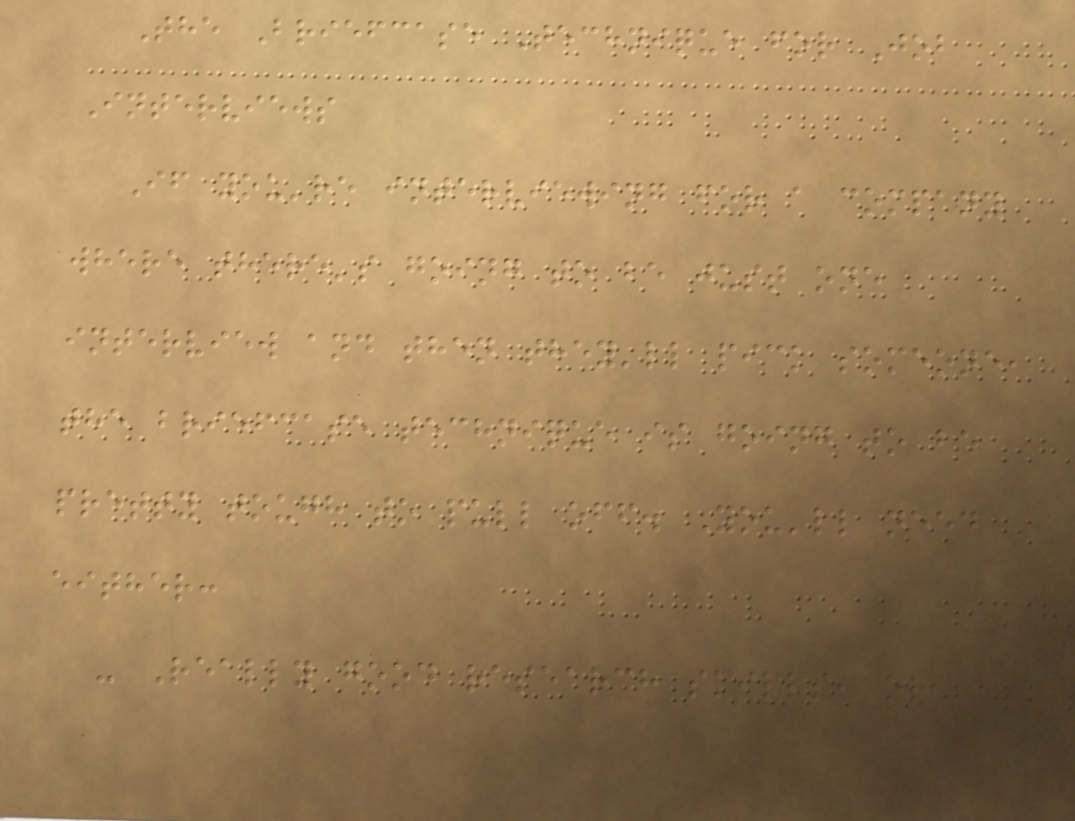The Briefcase Technique for Job
Interviews
If you're interviewing for a company
where there's going to be just one
interview and then they'll pick someone,
the briefcase technique is going to be
pretty tough to pull off. You'll need
either:
- Really good research skills, or
